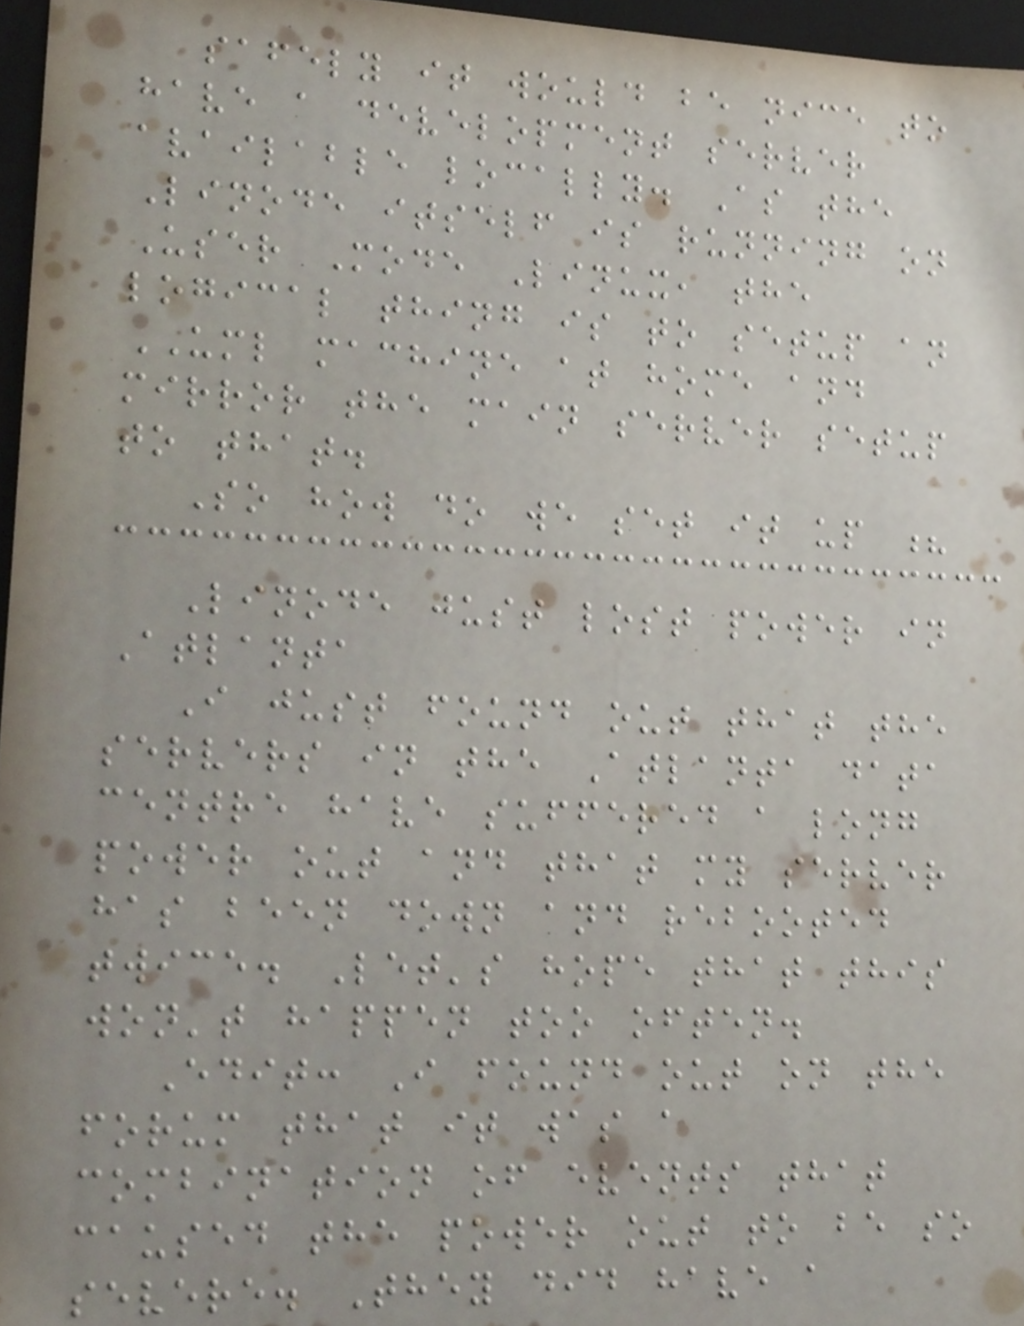safely it would be nice to
have a development server
available locally. As the
Linode itself is running on
User Mode Linux, the
logical thing is to setup an
UML machine at home and
mirror the main server setup
to that.
So how do we set it up ?
Linode just lost power in
Atlanta
I just found out that the
servers in the Atlanta data
centre have suffered a long
power out and that my server
has been down and rebooted
twice. Let's hope that this
won't happen too often.
Edit: I found out on the
forum that it was a
combination of events that
caused the power out to be so
severe. They did have a
